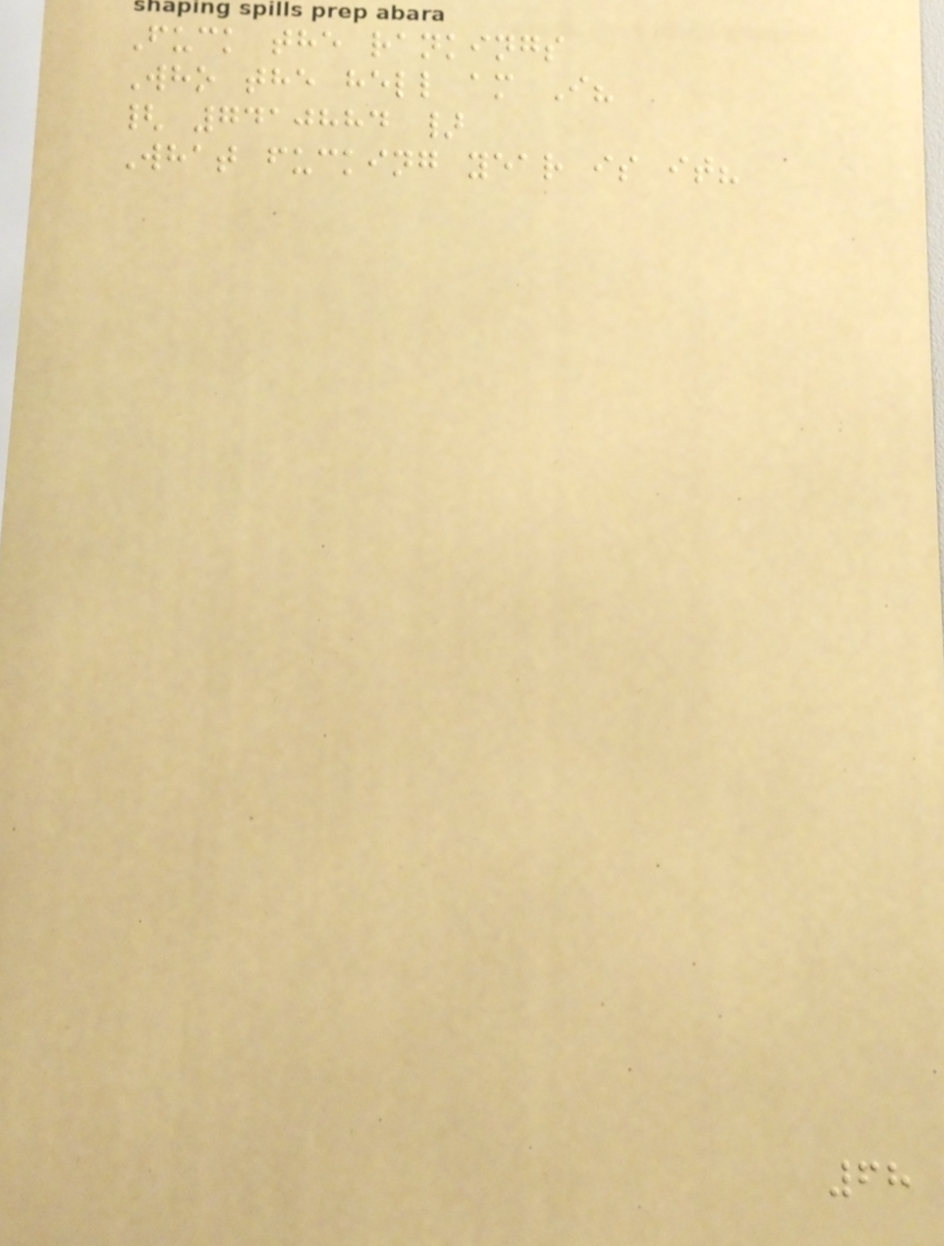Fuck the rankings
Who the hell am I?
{ 7410884 }
What fucking year is it?
68
